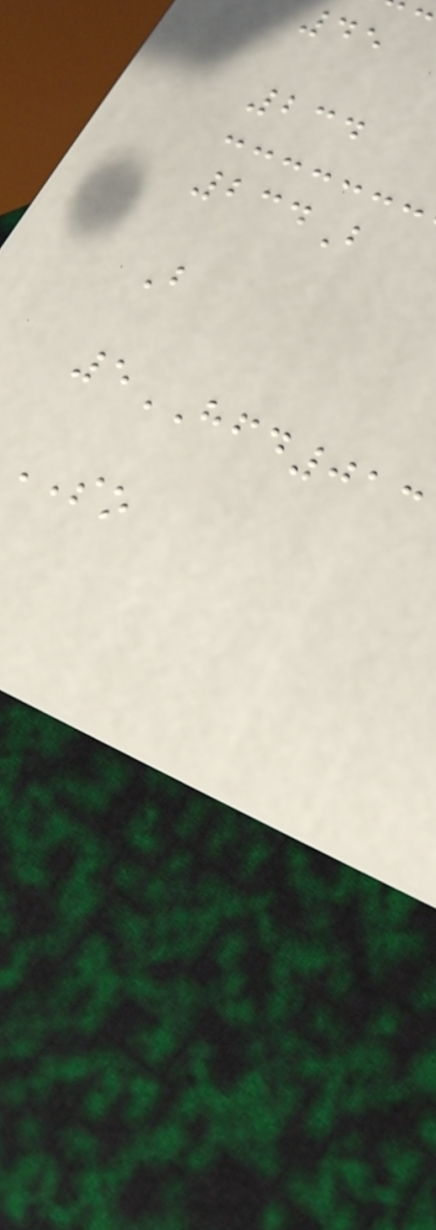45
234
234B
B
5HFD013
SO
